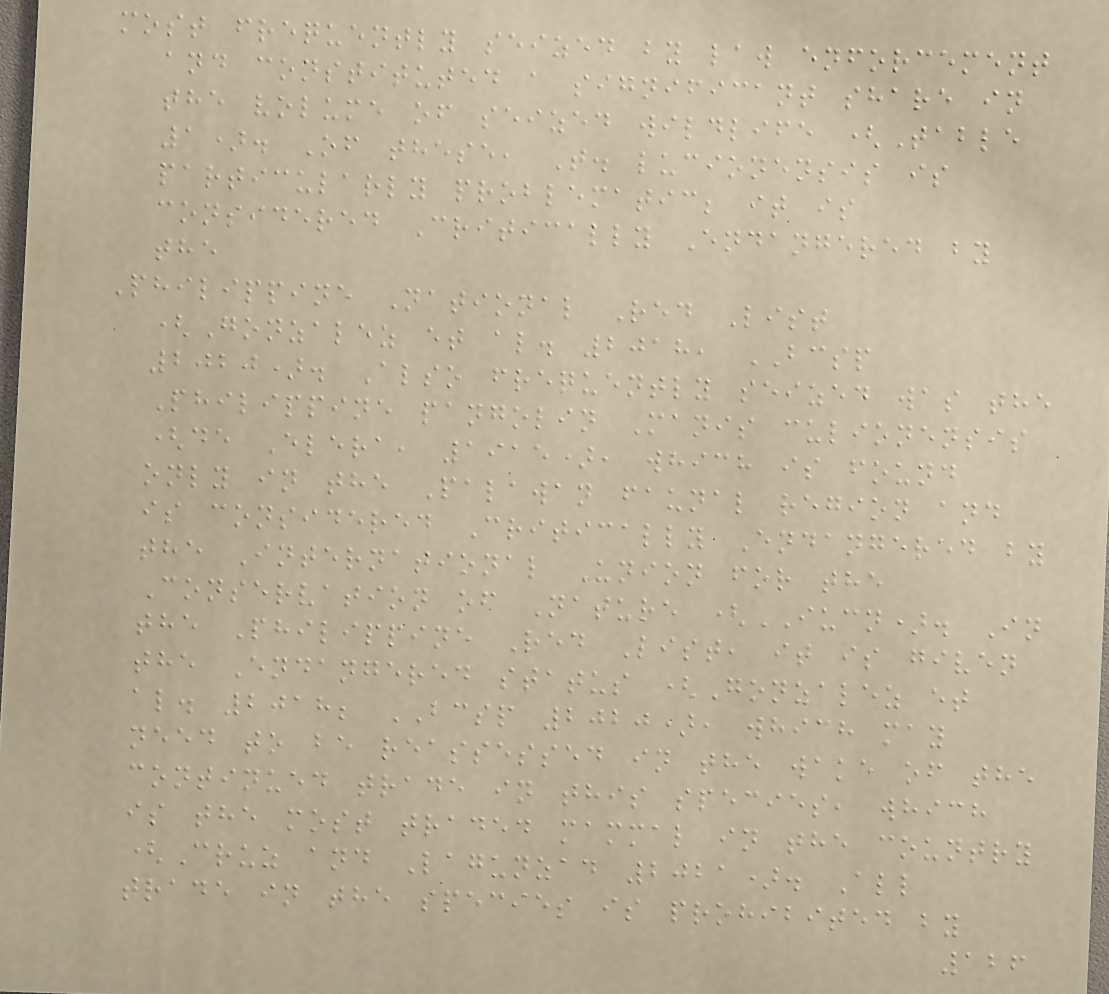most frequently seized by law enforcement
and constituted a significant share in
the volume of seized wildlife (Table
1). Of these, T. lucionensis is
particularly problematic; it is
considered Critically Endangered by
the
Philippine National Red List
(Gonzalez et al. 2018, BCSP
2020). Also frequently seized was the
Philippine pangolin Manis culionensis
(de Elera, 1915), which is found
only in the Palawan faunal region and
is considered Critically Endangered by
the International Union for the
Conservation of Nature (IUCN). In
the Philippine Red List, it is given
the Endangered status (Gonzalez et
al. 2018; BCSP 2020), which may
need to be reassessed in the wake of the
continued trade in this species, which
is the most traded mammal in the country
(Cruz and Lagunzad 2021). All
trade in the species is prohibited by
126
